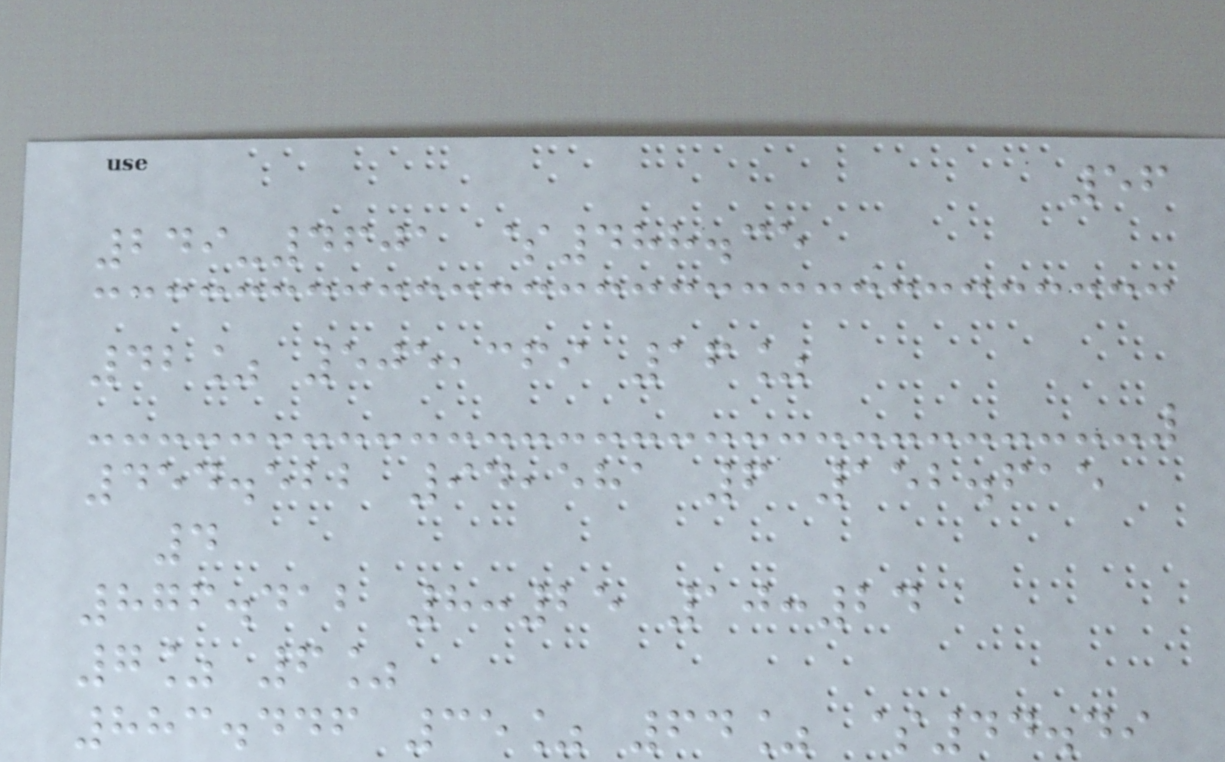56
249-4601 $488.35
42% 505,369 16%
454.522 94,581 6 152.615
4
876.412 8:25 10:24
7% 6%
883.446 35% 64% $44.49
